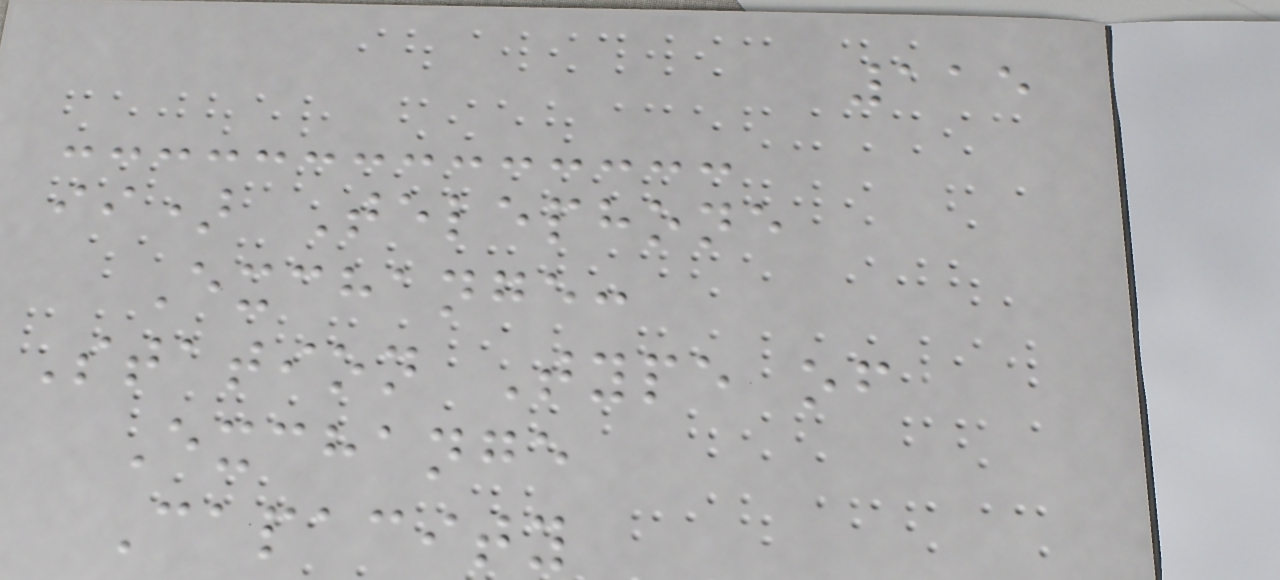115
ii) Telephone
Exchange:
Station Type of
Exchange
Capacity
